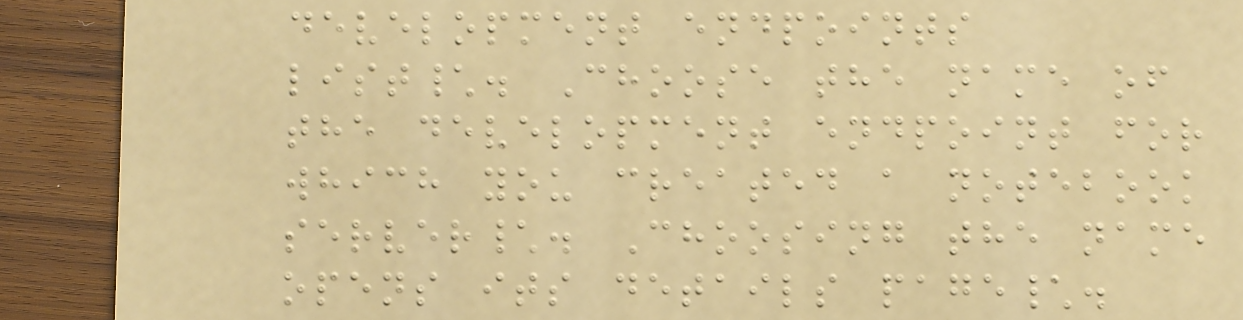development endpoints
list\. Choose the name of
the development endpoint for
which you created a notebook
server\. Choosing the name
opens its details page\.
